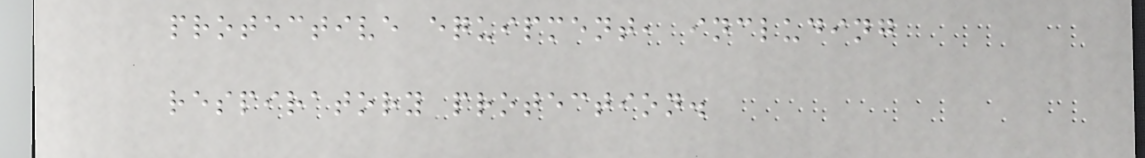protective equipment, including
respiratory protection.
